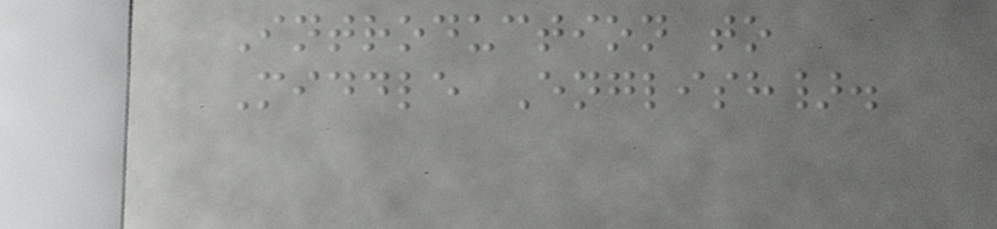Introduction to
Middle English}.
